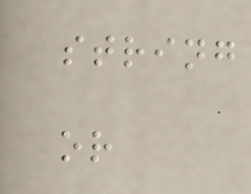string
or
